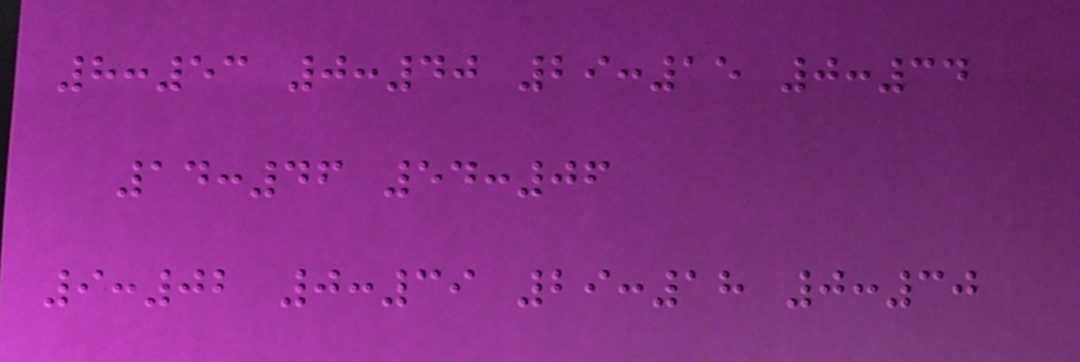8:53 0:40 29:15 0:34
14:46 54:06
9:02 0:39 29:18 0:30
